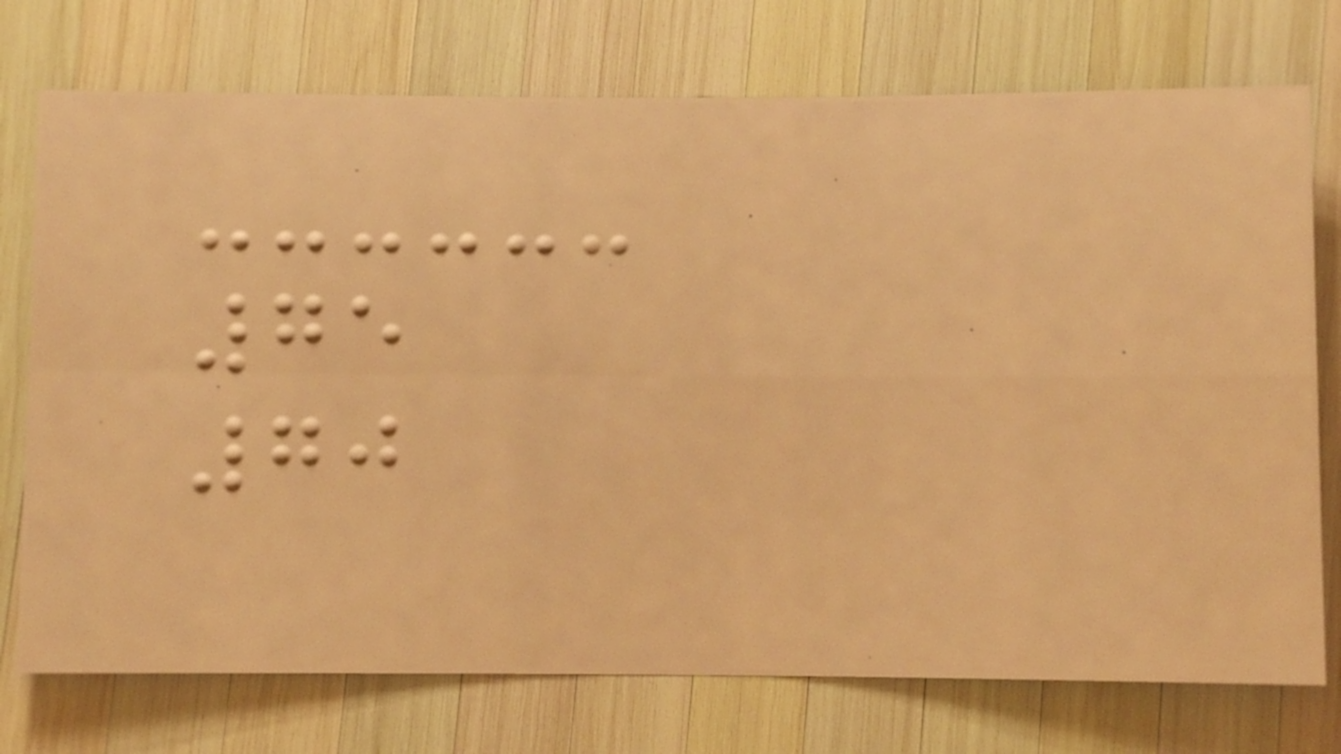75
70
